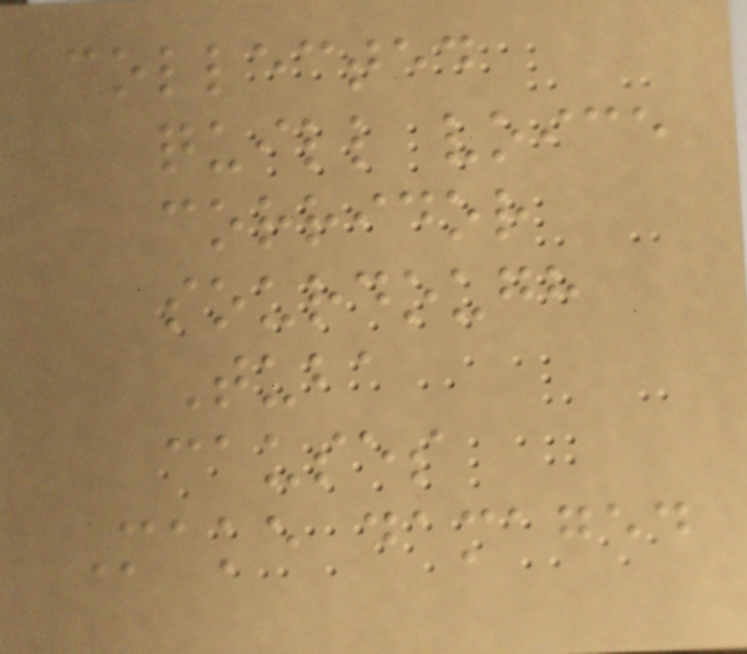collected
quill voice
corridor
sourdough
Tuba
causes
Make damaged
